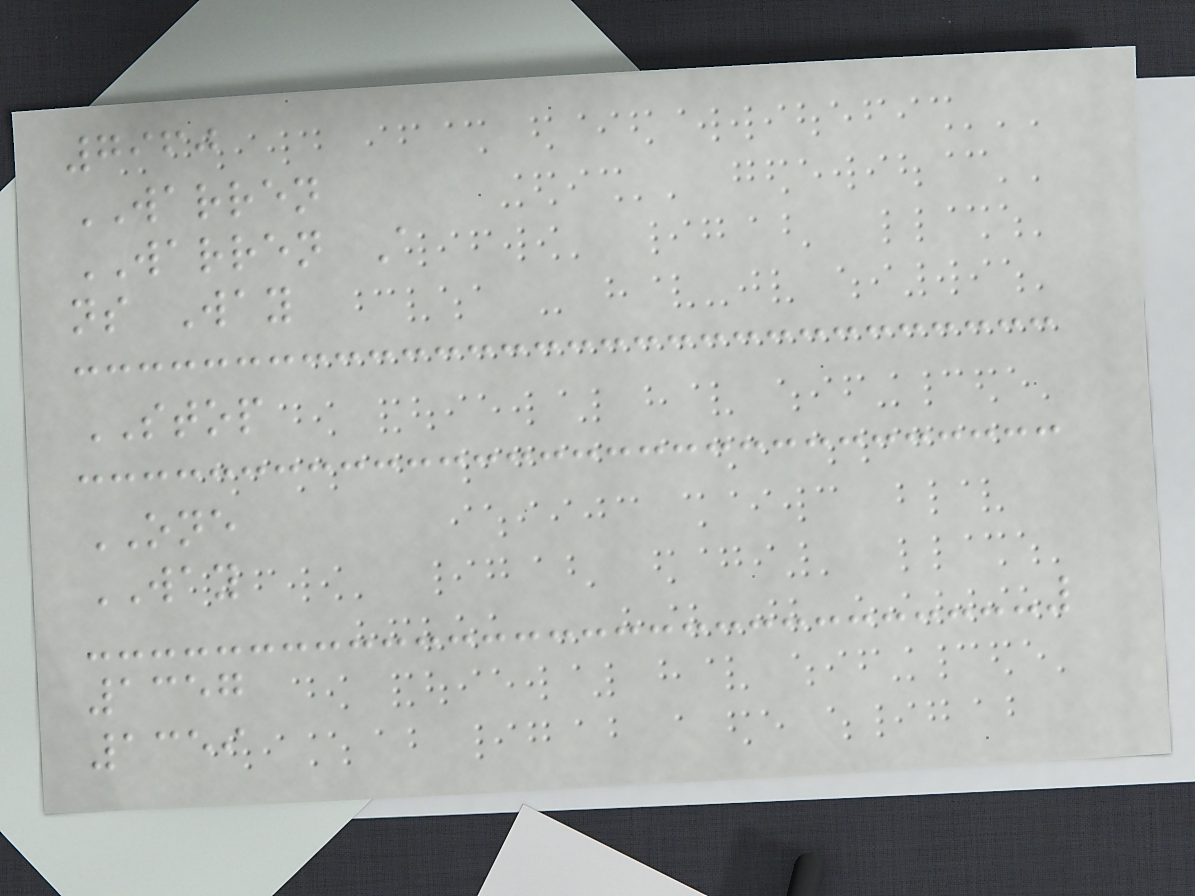7960
WARREN
WARREN A
ns Way
STOP
ONE
WAY
1357
1359
